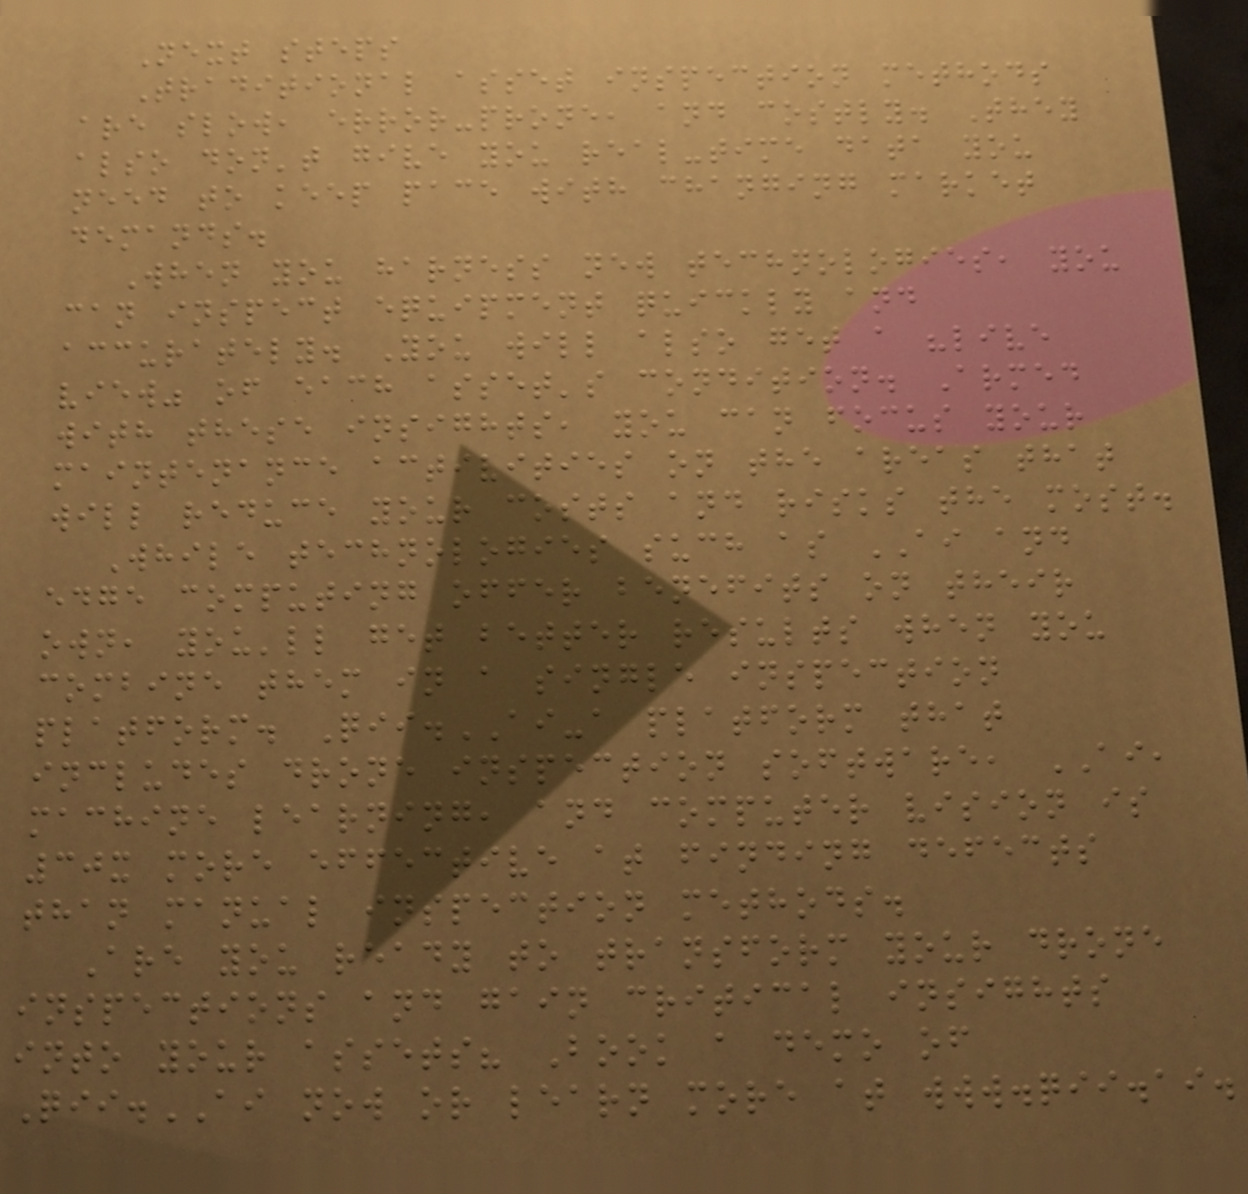Next steps
Traditional asset inspection methods
are slow, error-prone, and costly. They
also don't give you real-time data you
need to keep pace with changing market
demands.
When you harness new technologies, you
can inspect equipment quickly and
accurately. You will also get a "live
view" of each asset's condition. Armed
with these insights, you can focus your
maintenance activities on the areas that
will reduce your costs and risks the most.
While technologies such as AI and
edge computing offer benefits on their
own, you'll get better results when you
combine them in a single inspection
platform. Qii.AI-a platform that
includes drone inspection software, AI,
machine learning, and computer vision is
30x more effective at finding defects
than manual inspection methods.
Are you ready to transform your drone
inspections and gain critical insights
into your assets? Book a demo of
Qii.AI now or learn more at www.qii.ai.
